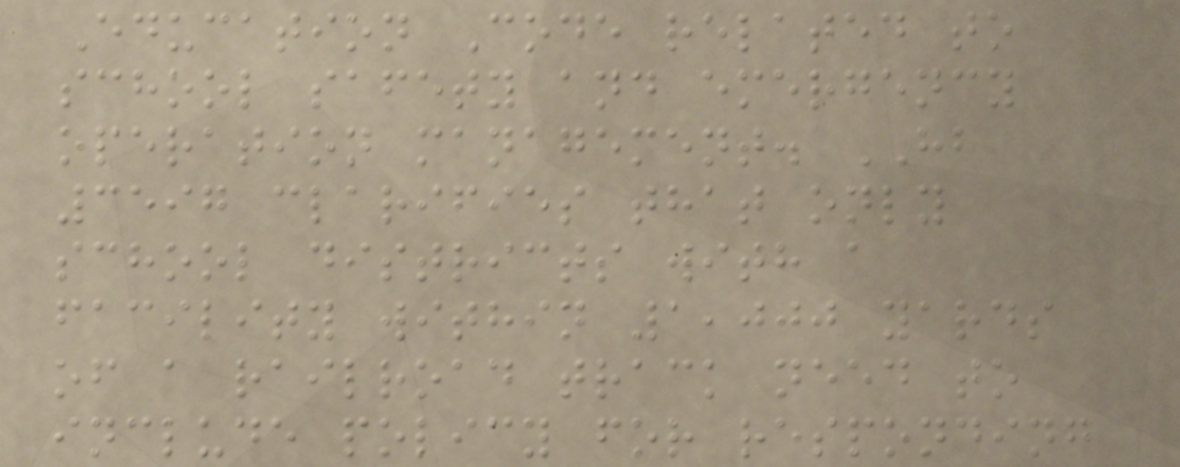Education Code related to
school safety and emergency
operation management. HB
3597 clarifies that only
school districts with a
facility within 1,000 yards
of a railroad track need to
include policy for responding
